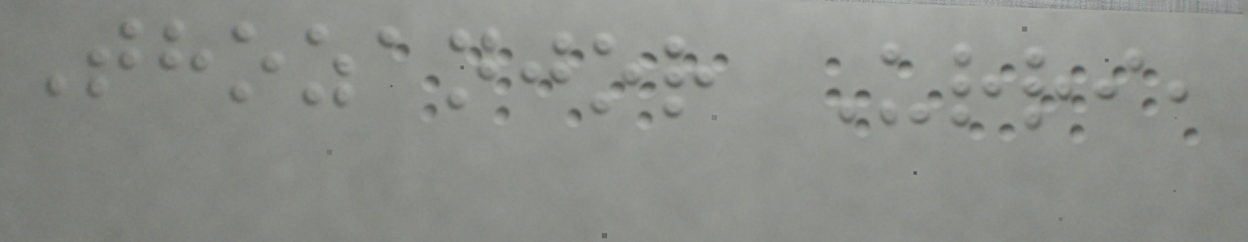Thozanjor Urri,
